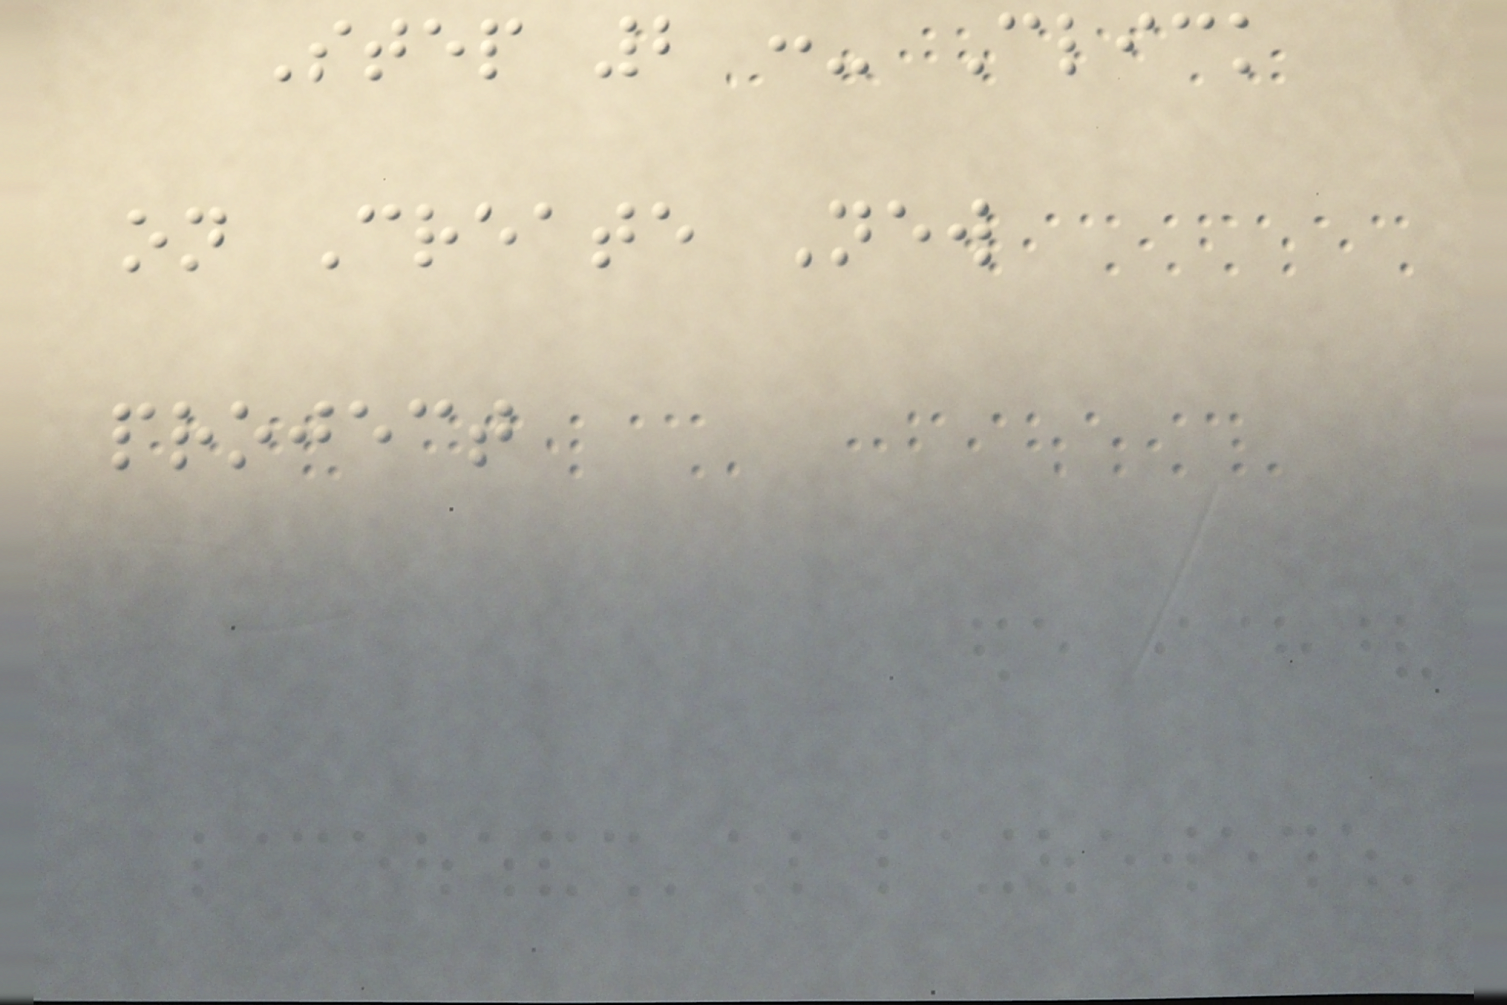Step 2 :- Click
on Create New
project
